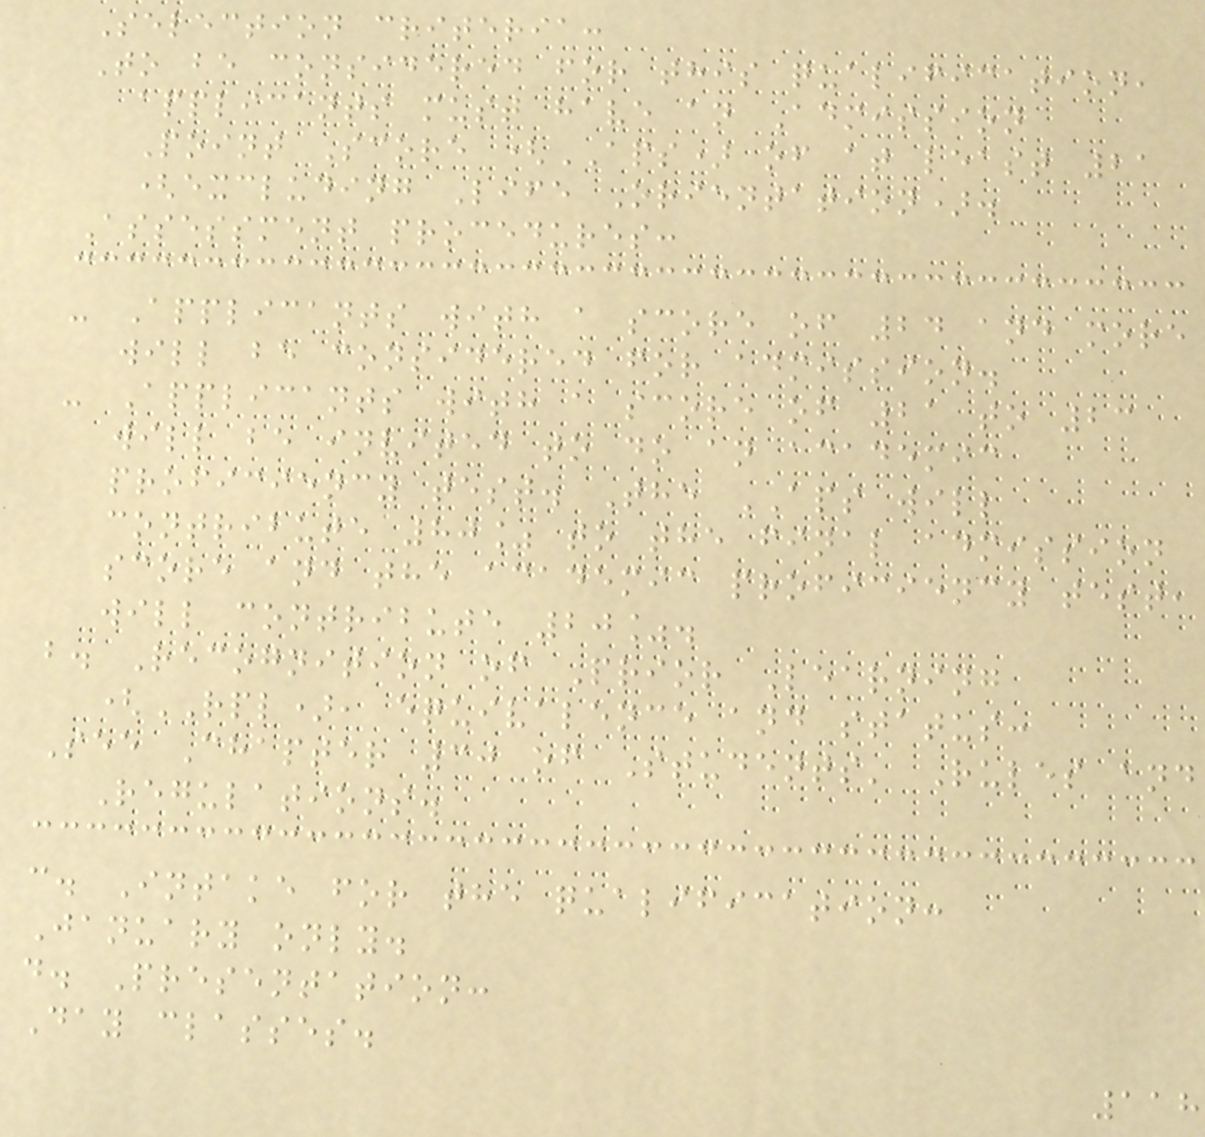Selection criteria:
To be considered for this qualification,
applicants must have an Admission
Point Score (APS) of at least 21
(excluding Life Orientation).
Assessment procedures:
- Applicants with a score of 24 and more
will be considered for admission.
- Applicants with a score of 21 to 23
will be invited to do an academic
proficiency test. The APS will
contribute 80% to the final admission
score and the academic proficiency test,
will contribute 20%.
b. Recognition of Prior Learning
(RPL), equivalence and status:
See Chapter 30 of Students' Rules and
Regulations.
c. Intake for the qualification:
January only.
d. Presentation:
Day classes.
118
